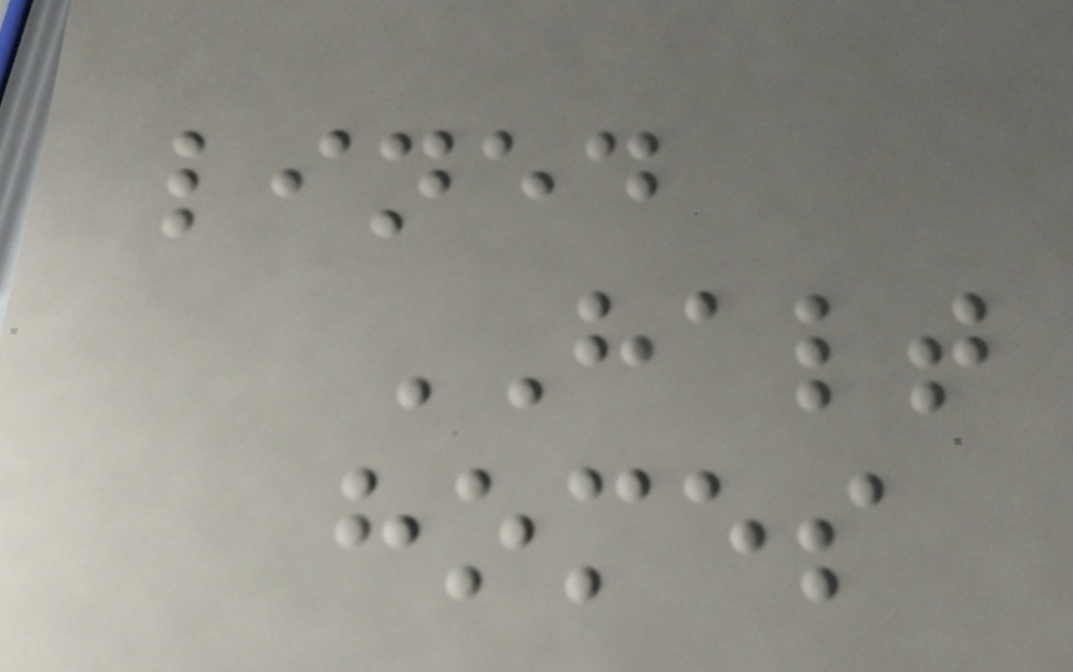lined
HALT
homes
